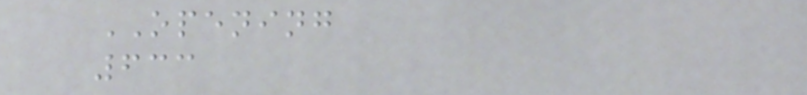OPENING
633
